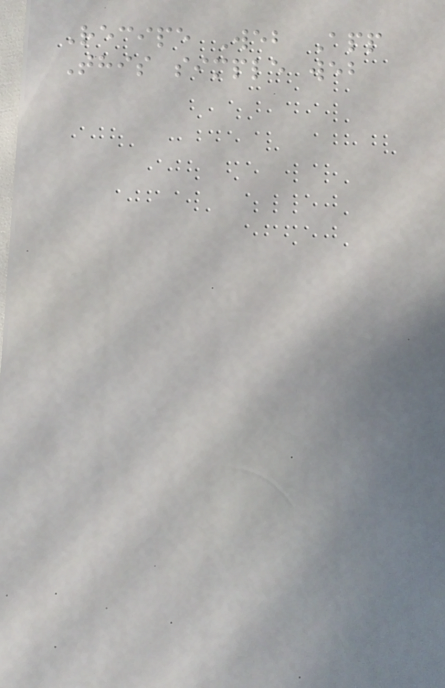Recipe Web App
This simple web
